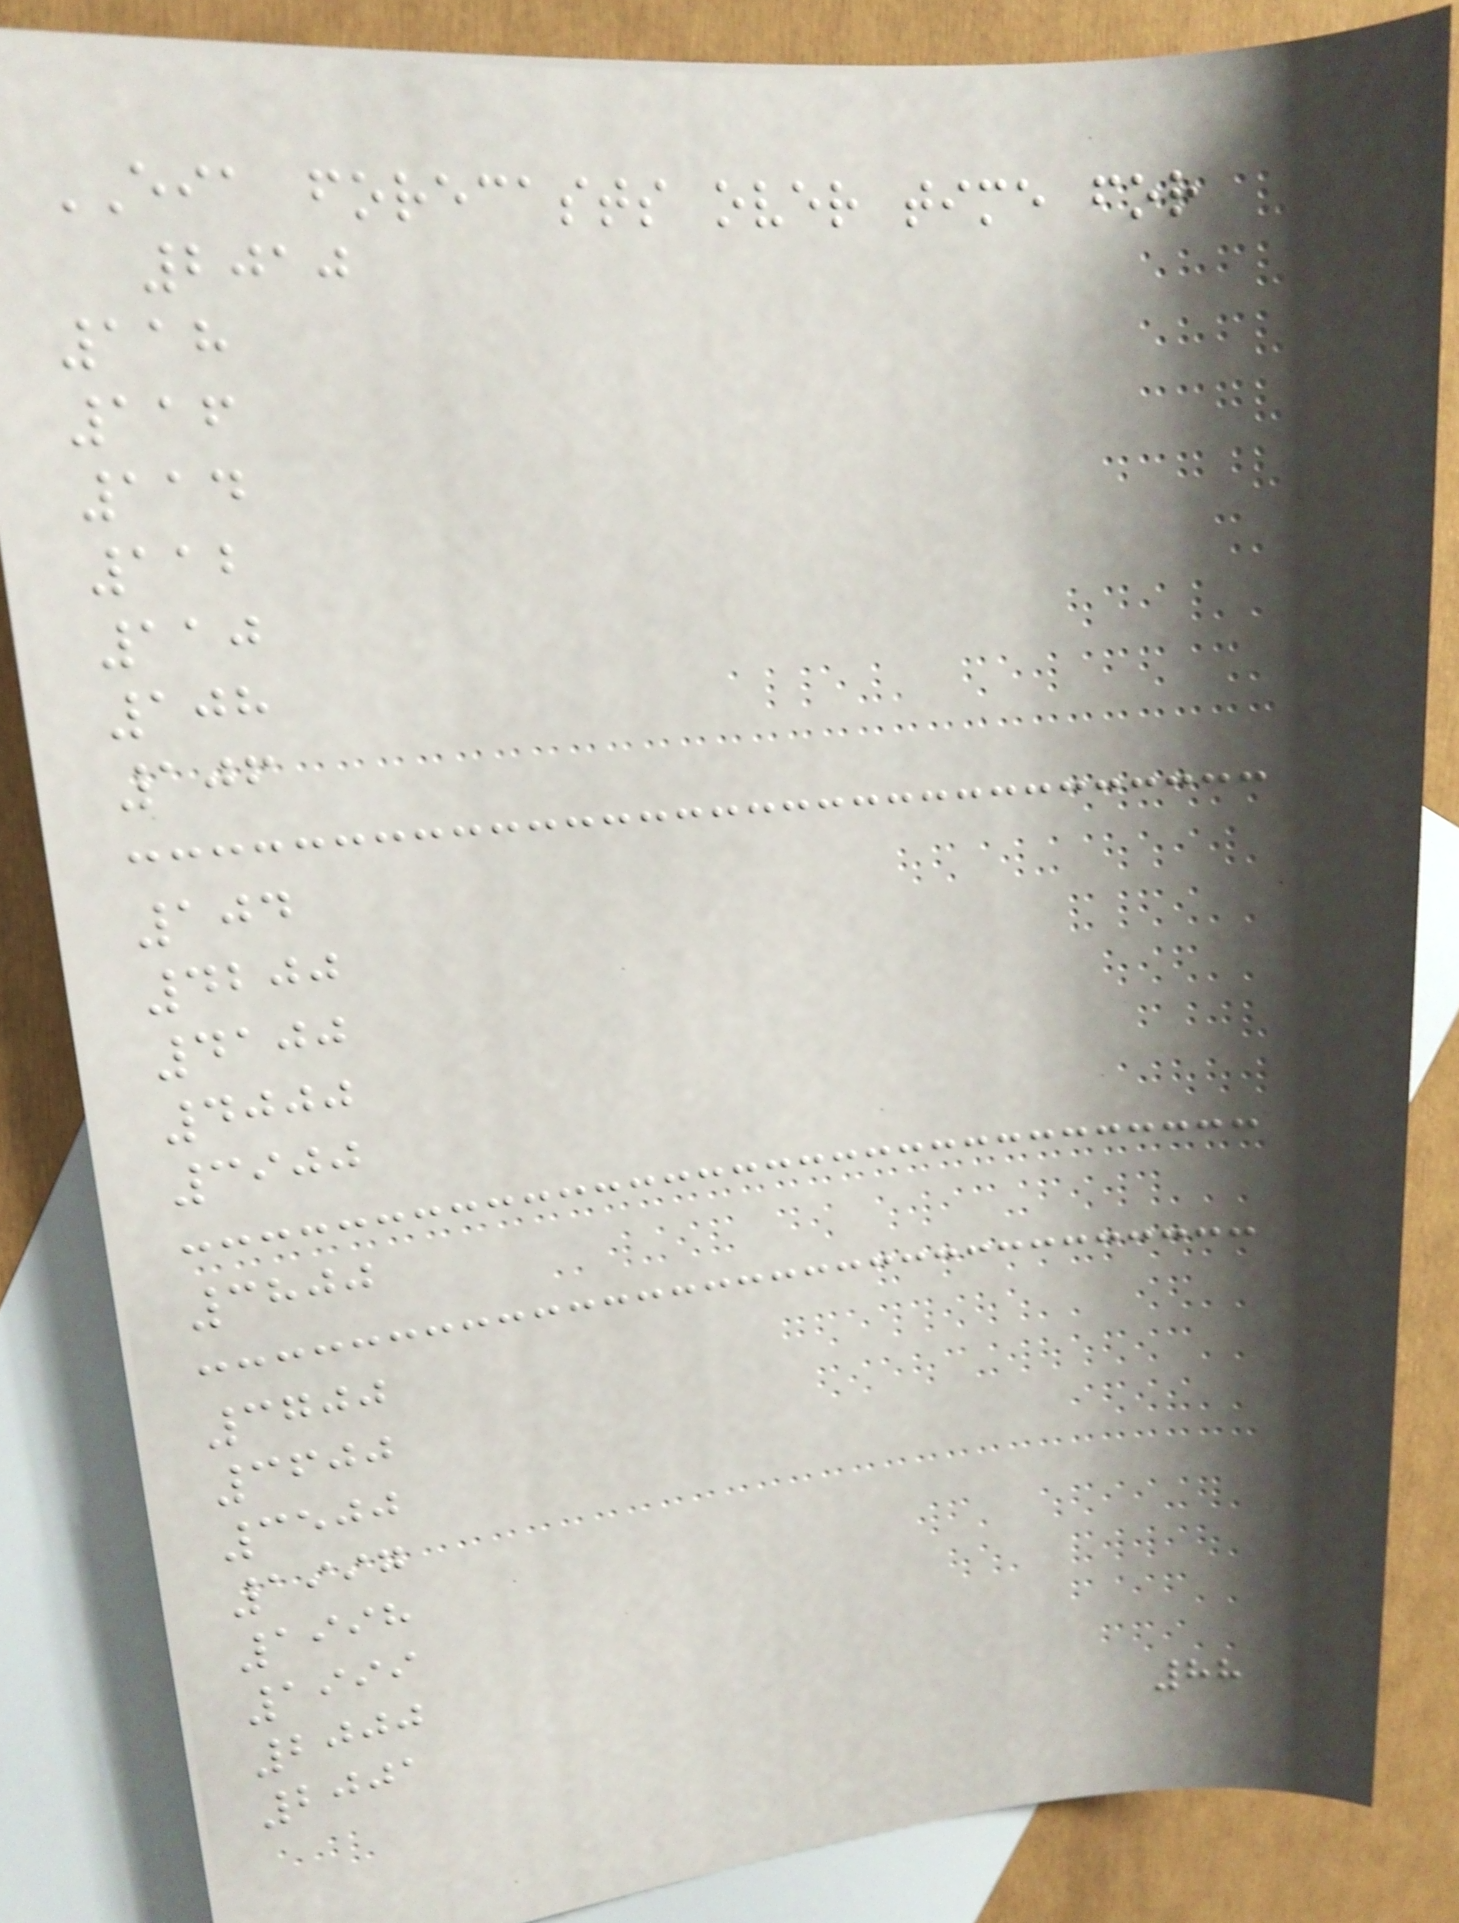EIA forecasts over time for
2010
118
116
114
112
110
108
106
104
4200
4100
4000
3900
3800
3700
3600
3500
1997
1998
1999
2000
2001
88
